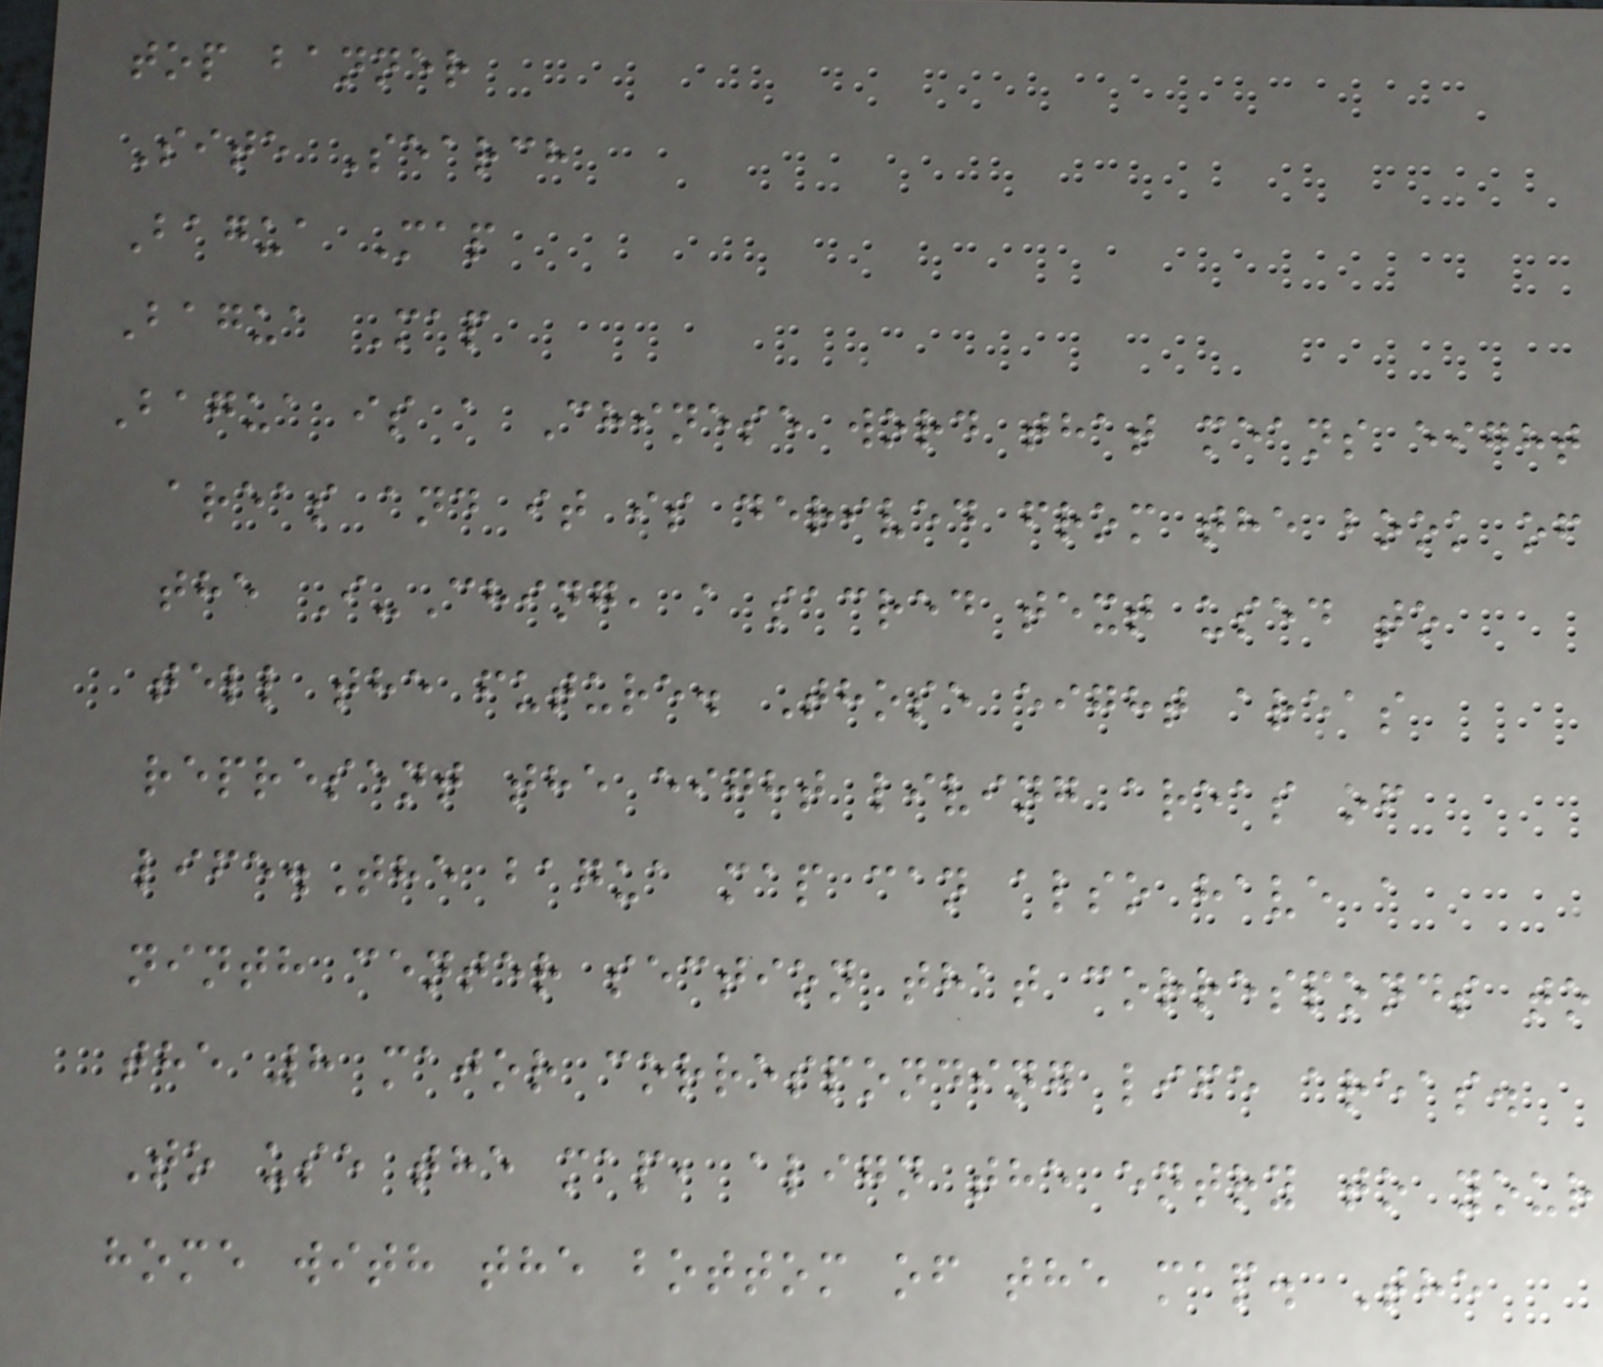top banner
Site Search
Bagua Map
Bagua Map
Bagua is a Chinese word that means eight
areas and it is derived from the book of
the I-Ching, a sacred text used to
tell the future. Those eight areas
represent the eight living areas of
life.The bagua map can also have a
ninth center section that corresponds to
the 8 major corresponding life areas.
To use the map, align the entry to your
home with the bottom of the map. The
